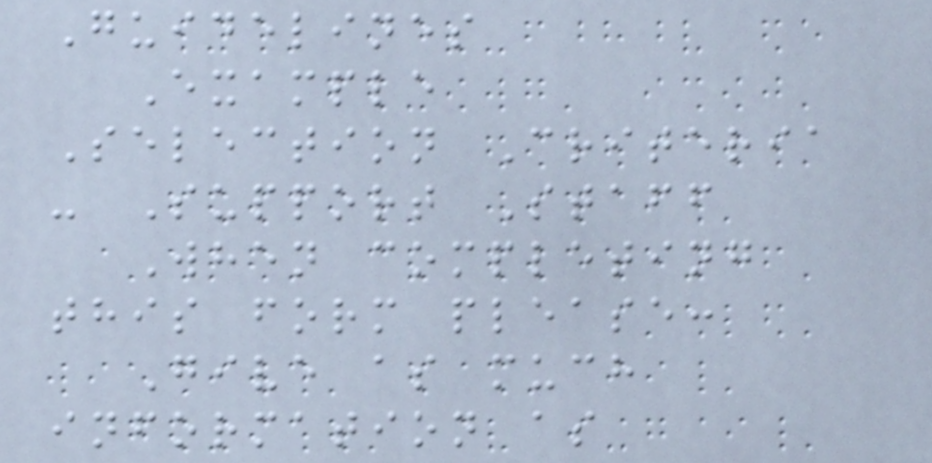Guidelines
Example
Selection Criteria
- Support Staff
When completing
this form please:
Give as much
information as
